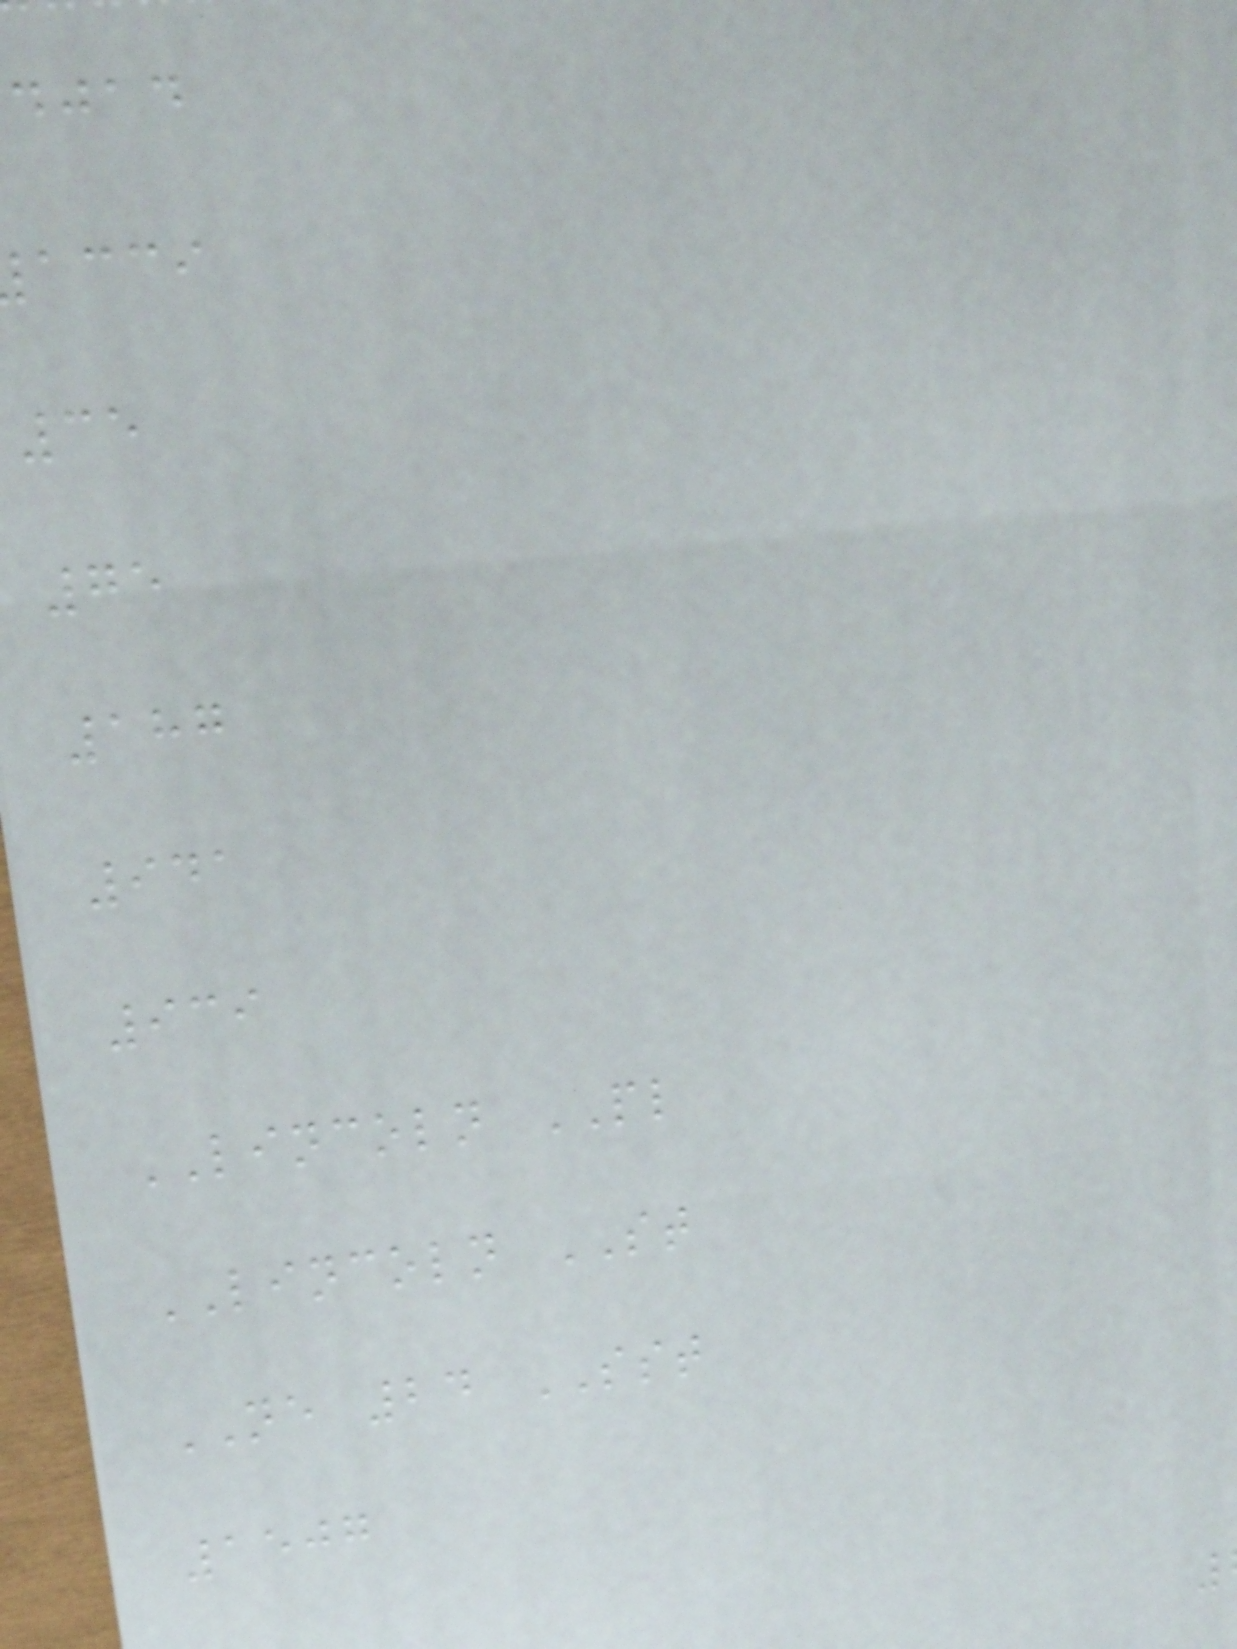djad
acci
35
75
187
941
939
LINCOLN PL
LINCOLN ST
NE 24 SST
1507
